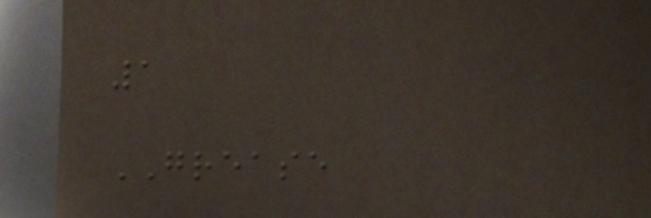1
GREASE
